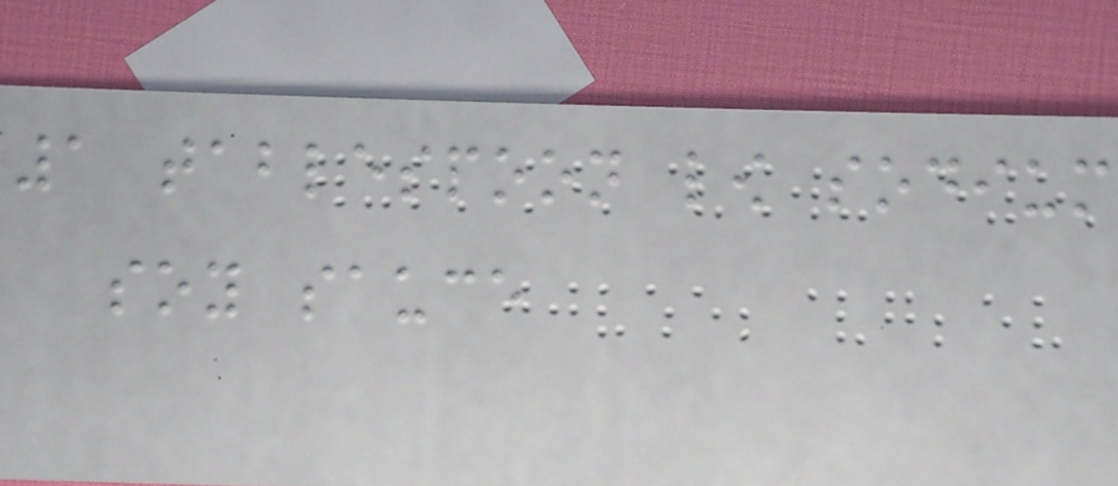1 tablespoon low sodium
soy sauce
